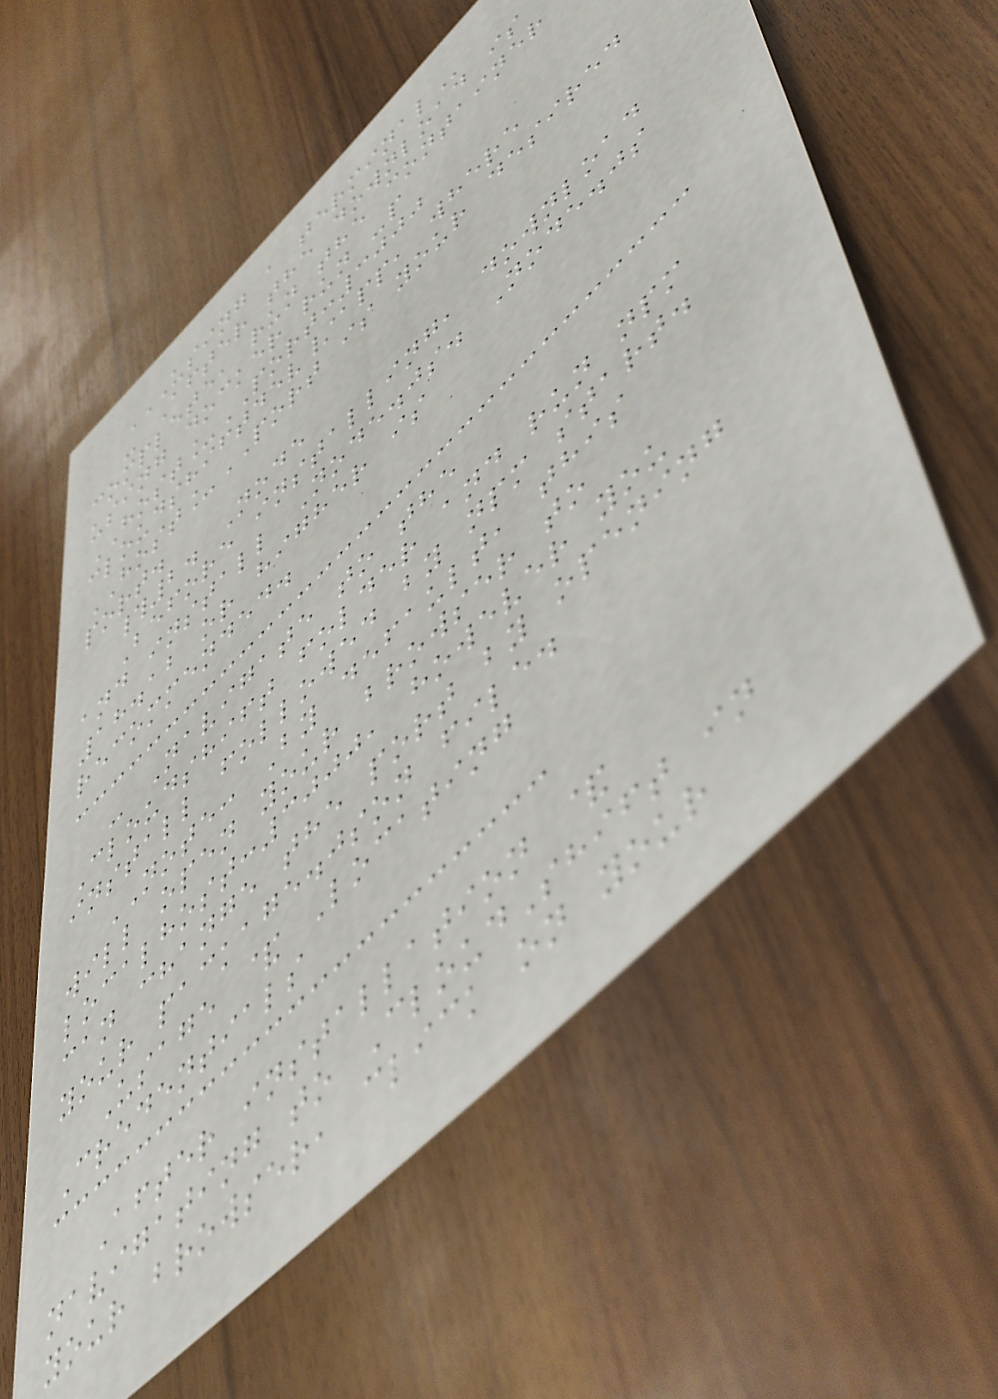USING A TERMINAL
- After the download is
complete, run the container
using docker run -p
HOST_PORT:3000
cloudshiftdev/app, where
HOST_PORT is your desired
port.
#2. Node
Before installing, download
and install Node.js. Node.js
18.12 or higher is
recommended.
- Navigate to the
Cloudshift folder and run npm
install followed by npm start.
NOTE: By default, this
will open your browser to
localhost:3000, however you
can change the port by opening
your package.json file.
Usage & Locating
Credentials
After installation &
navigating to CloudShift in
your browser, click on your
